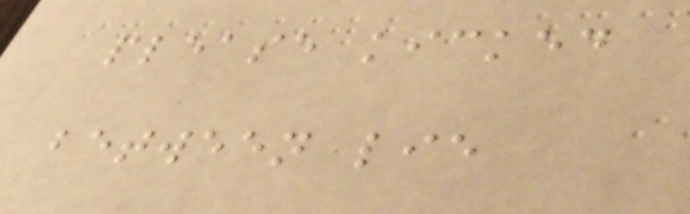please kicked
between lie
